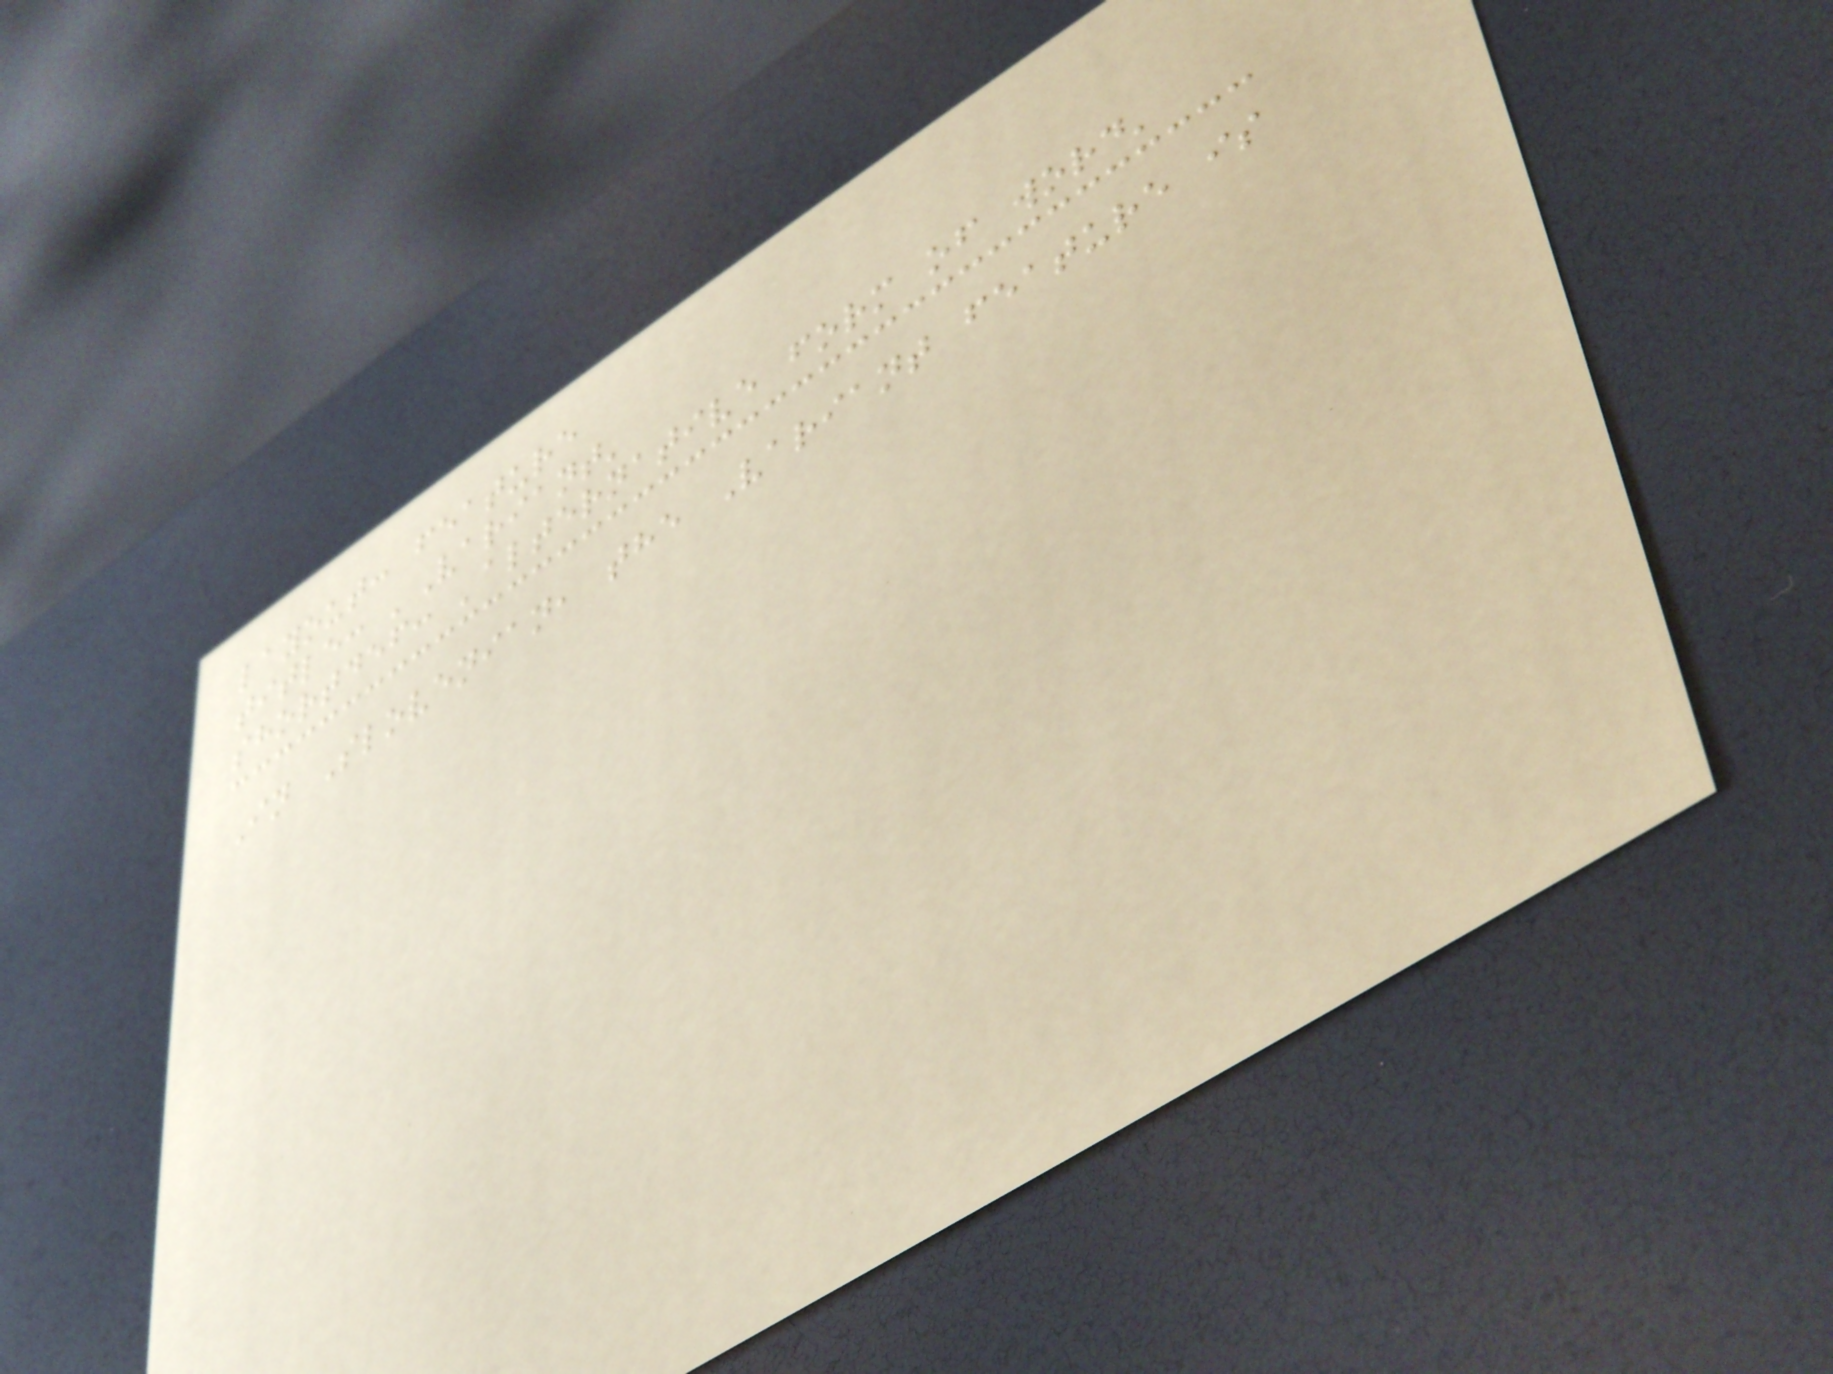layout: feature
title: 'Variant'
shortdef: 'alternative form of word'
In Slovenian, the Variant feature is
